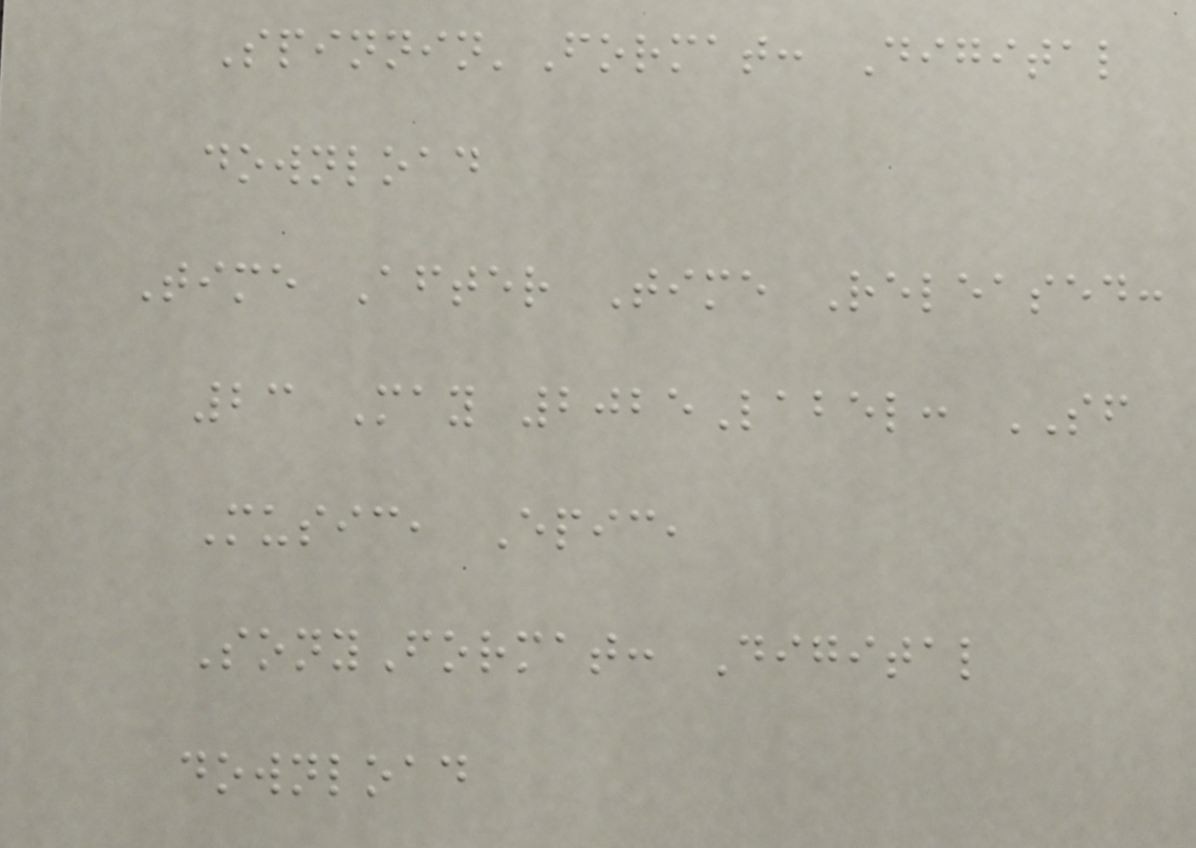Spinnin'Format: Digital
download
Time After Time Released:
23 May 2025Label: SF
Music, Epic,
SonyFormat: Digital
download
